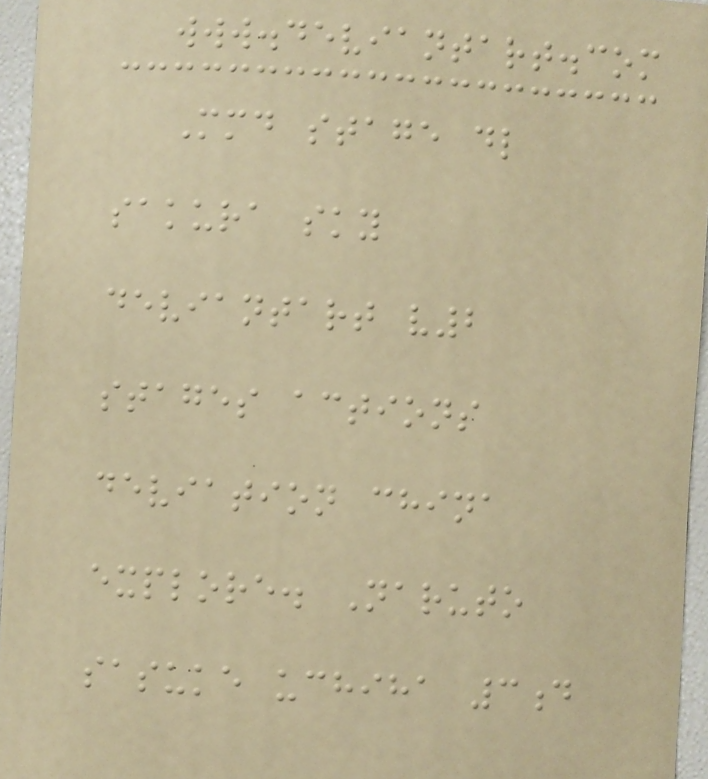www.deviantart.com
Mmd stage dl
sakura sky
deviantart v2
stages actions
deviation china
explore. Naruto
sasuke uchiha 3d
